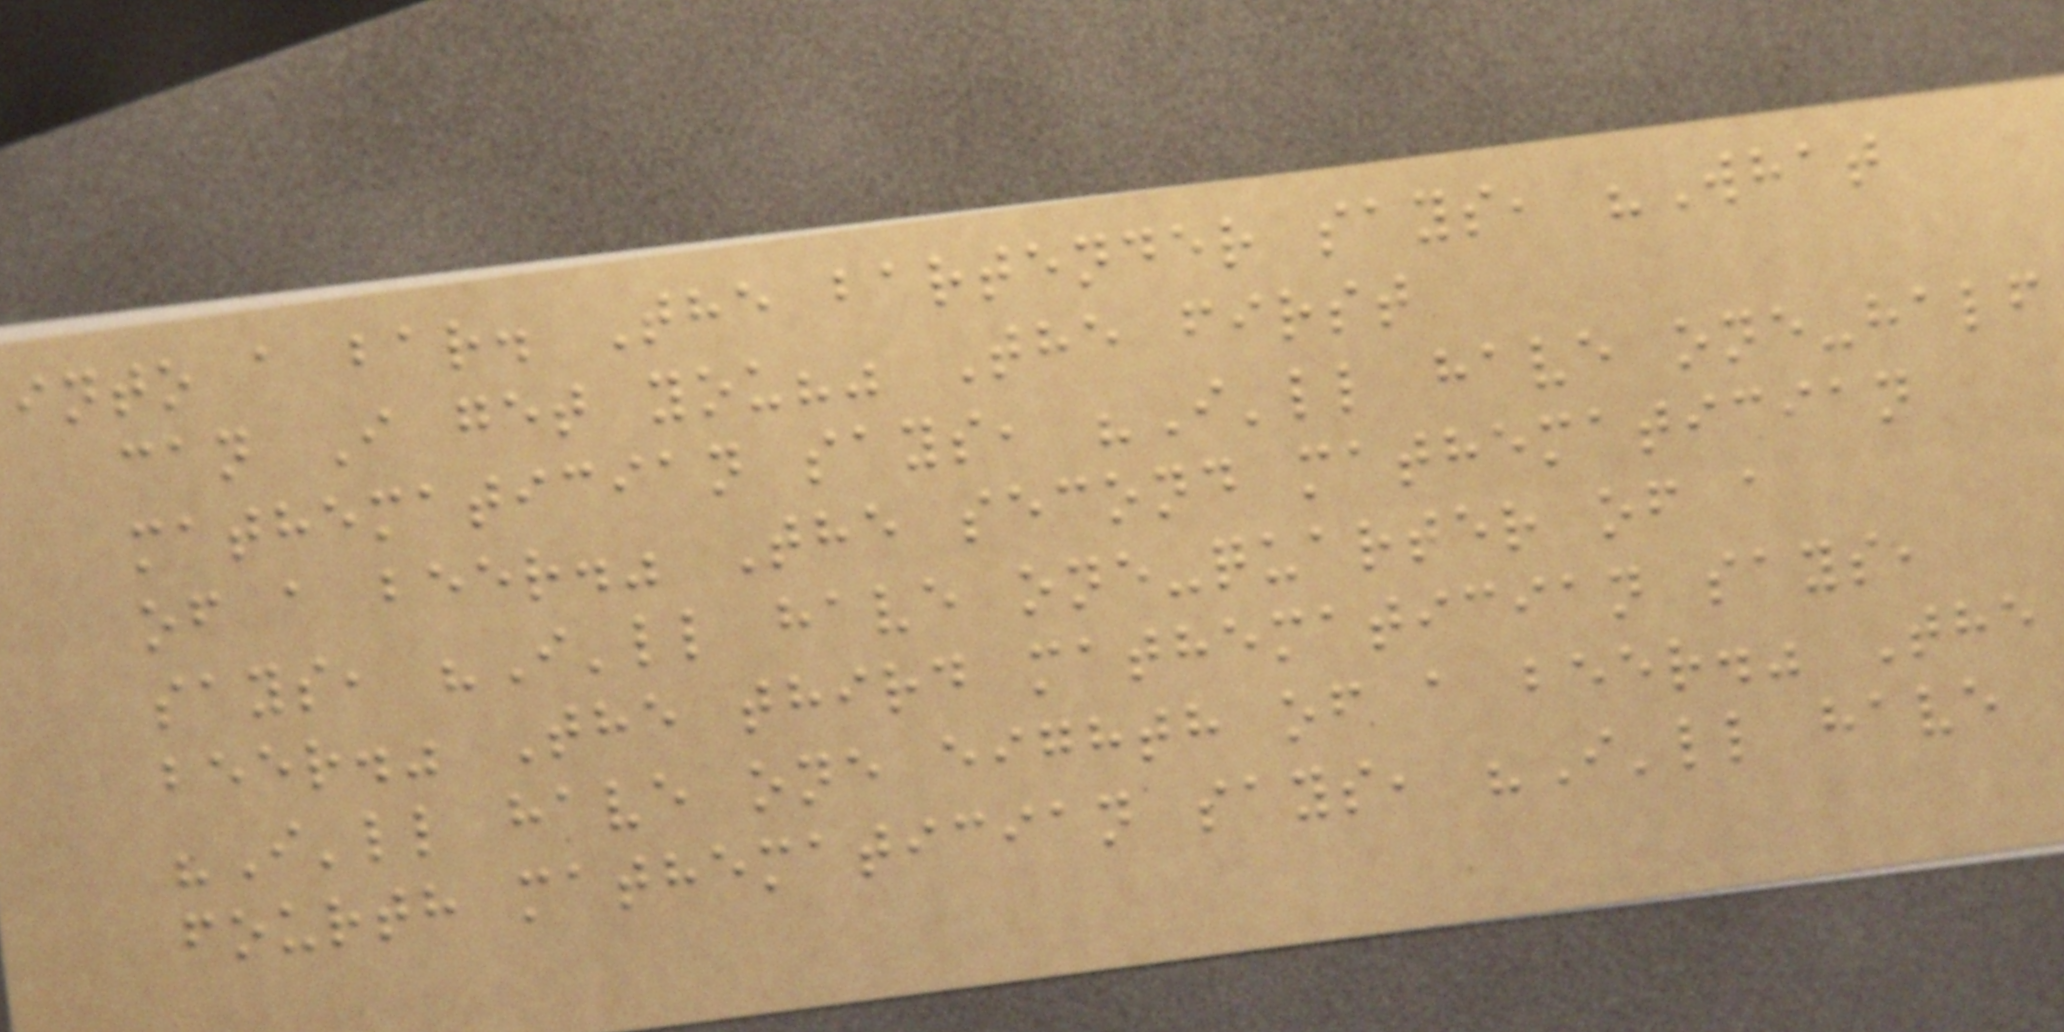into a bar. The bartender says, "What
can I get you?" The first
mathematician says, "I'll have one-half
of a beer." The second mathematician
says, "I'll have one-quarter of a
beer." The third mathematician says,
"I'll have one eighth of a beer." The
fourth mathematician says, "I'll have
